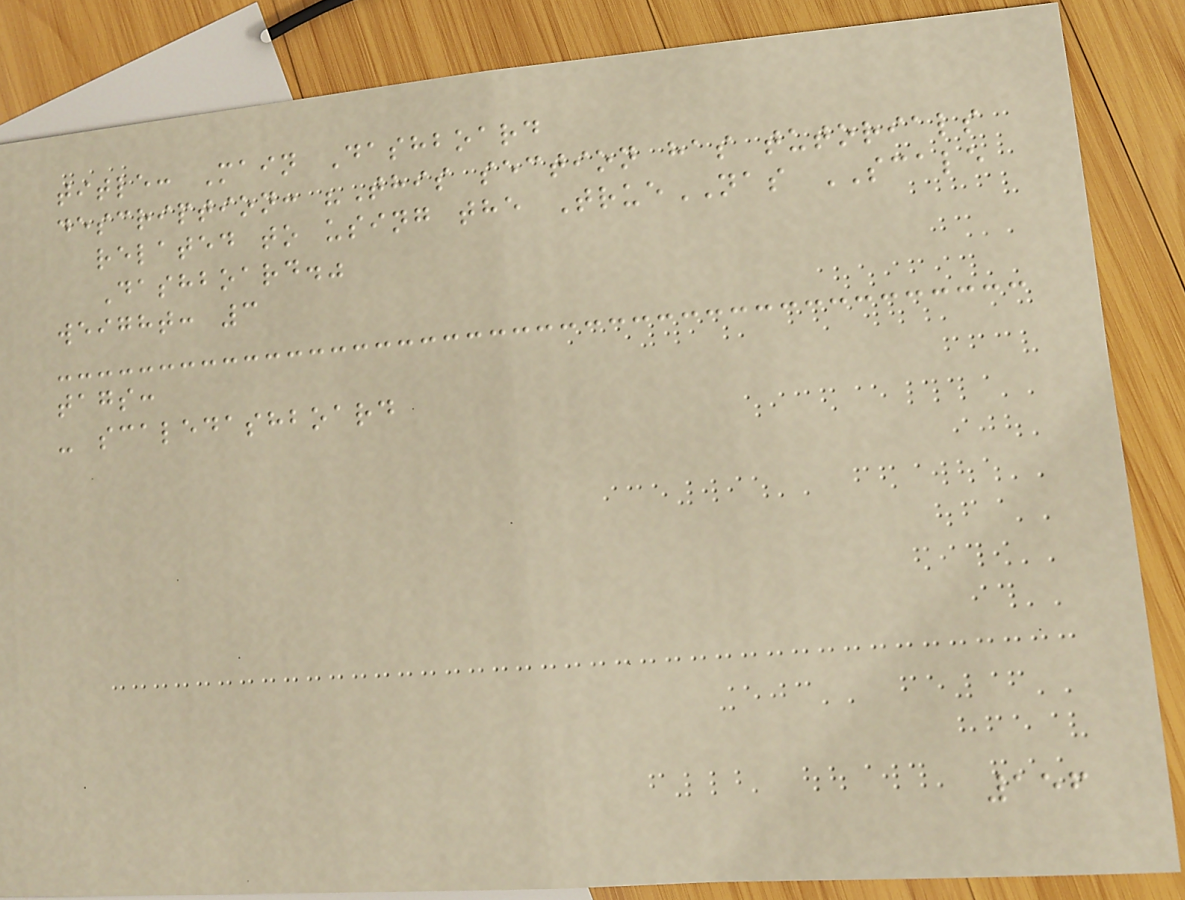title: Main Dashboard
description: "This section has tutorials
related to using the TrueNAS SCALE
Dashboard."
weight: 3
tags:
- scaledashboard
156
